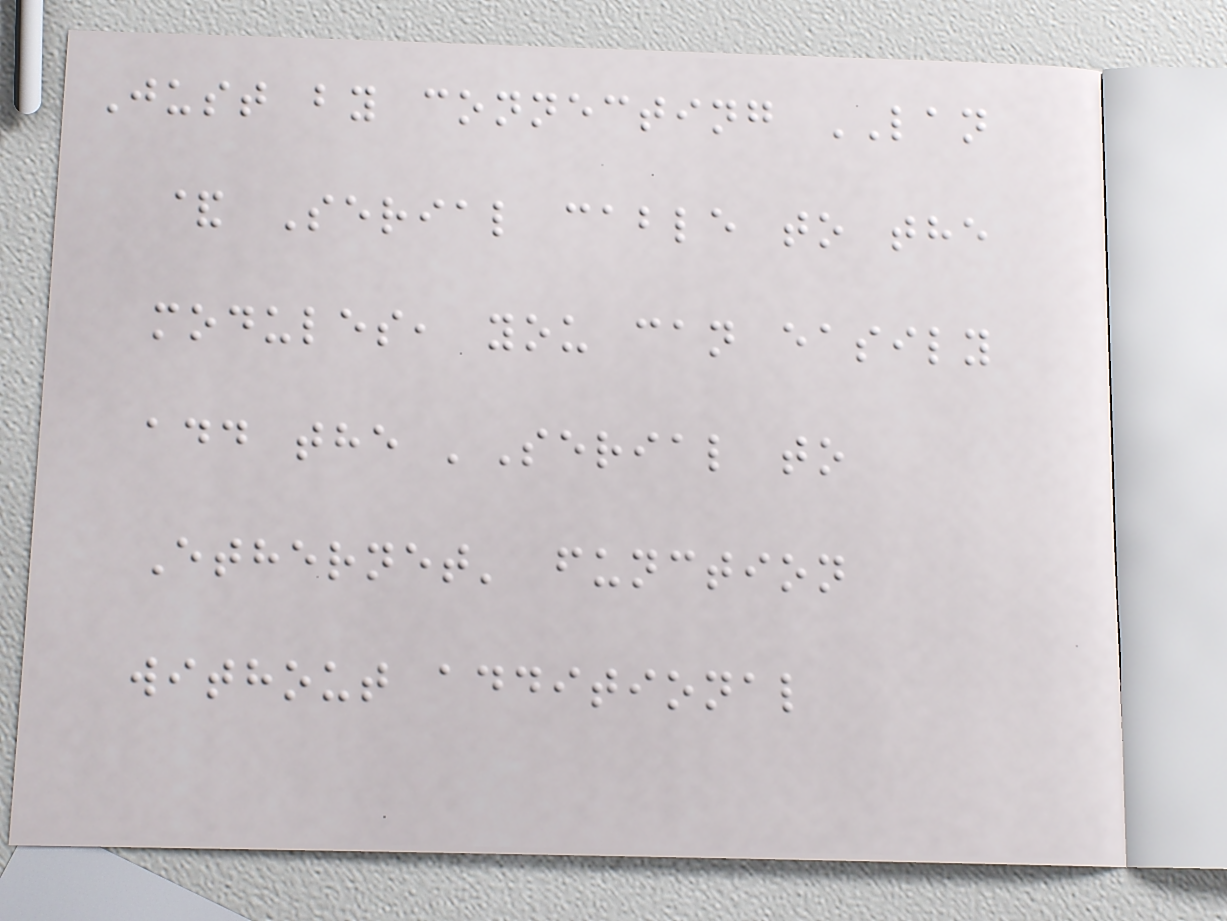Just by connecting LAN
& Serial cable to the
modules, you can easily
add the 'Serial to
Ethernet' function
without additional
